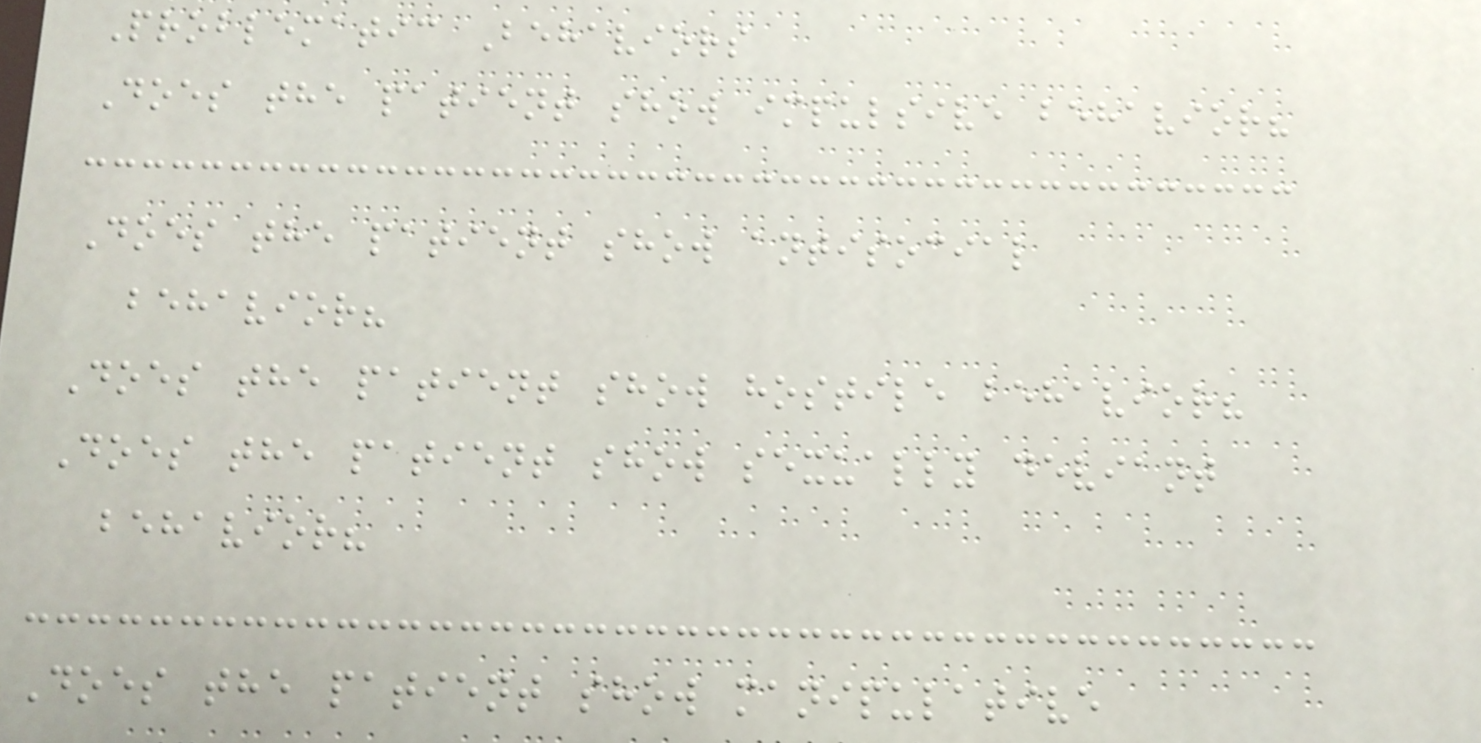Problematic Behaviors
Does the patient show impulsive behavior?
Does the patient show antisocial
behavior?
Does the patient show hostile behavior?
Does the patient show sexually deviant
behavior?
Does the patient show manipulative
